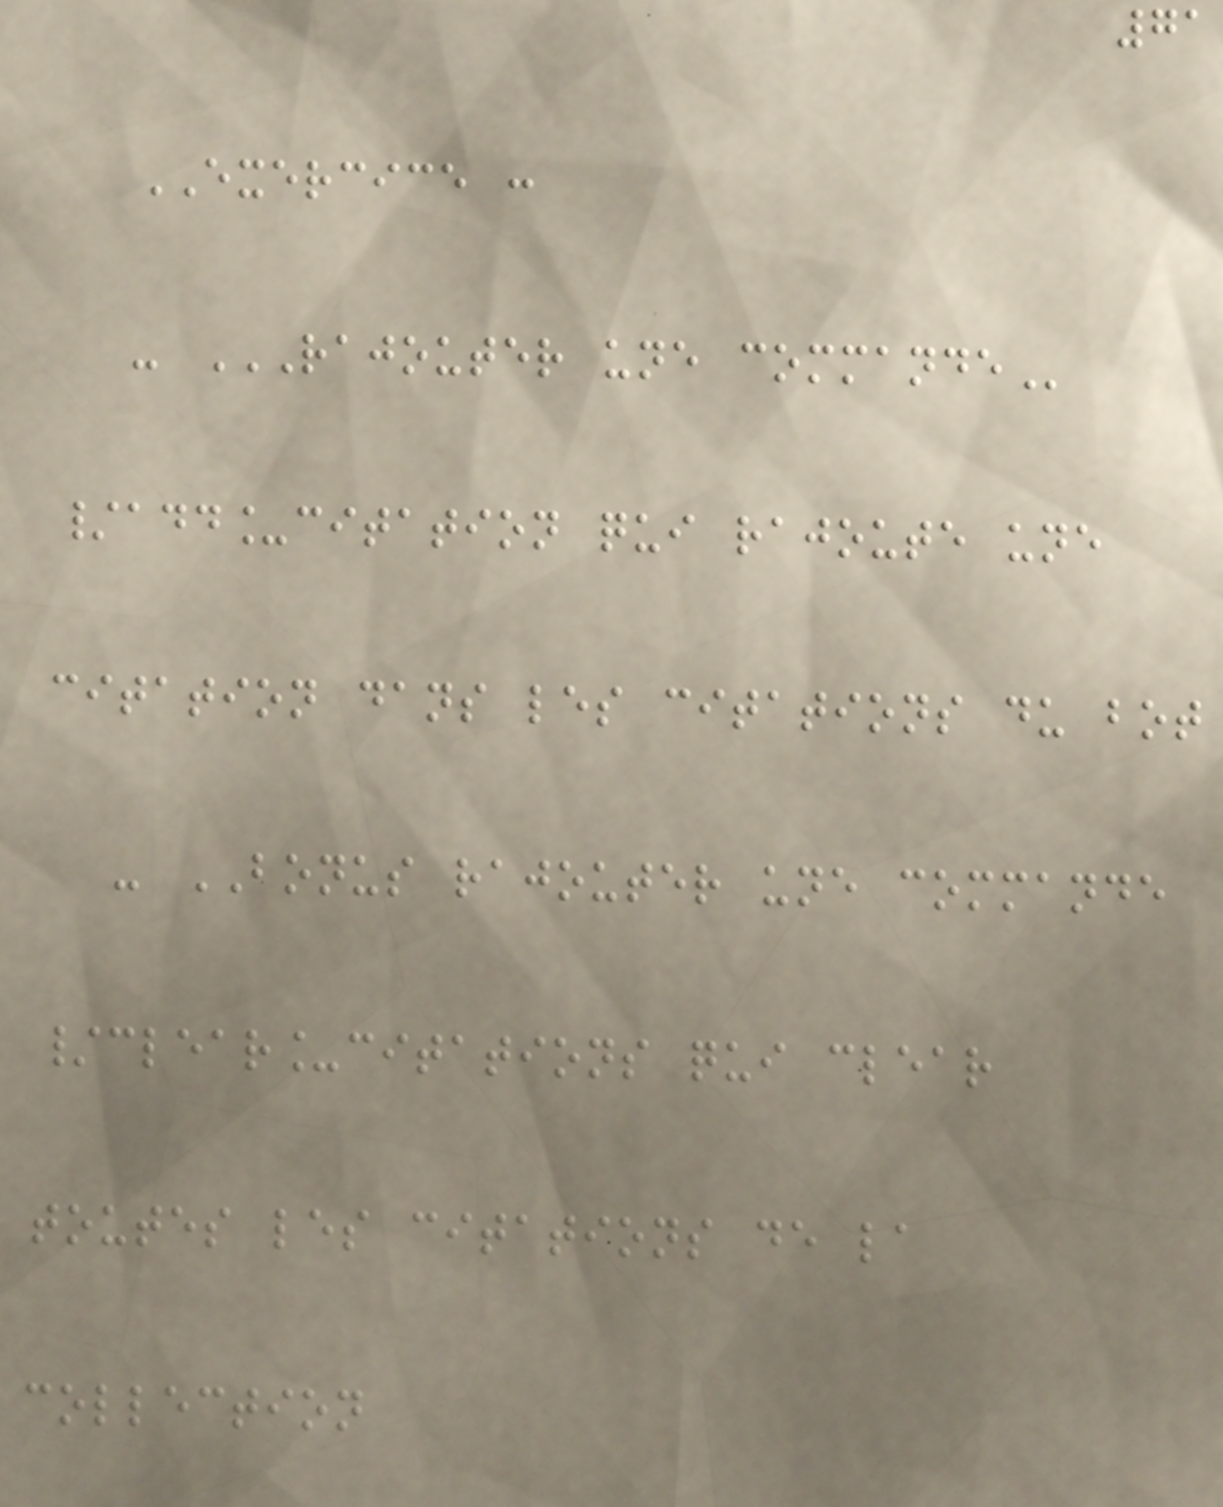71
EXERCICE :
- RAJOUTER UNE COMMANDE
/add_citation qui rajoute une
citation dans les citations du bot
- BONUS rajouter une commande
/clear_citations qui clear
toutes les citations de la
collection
